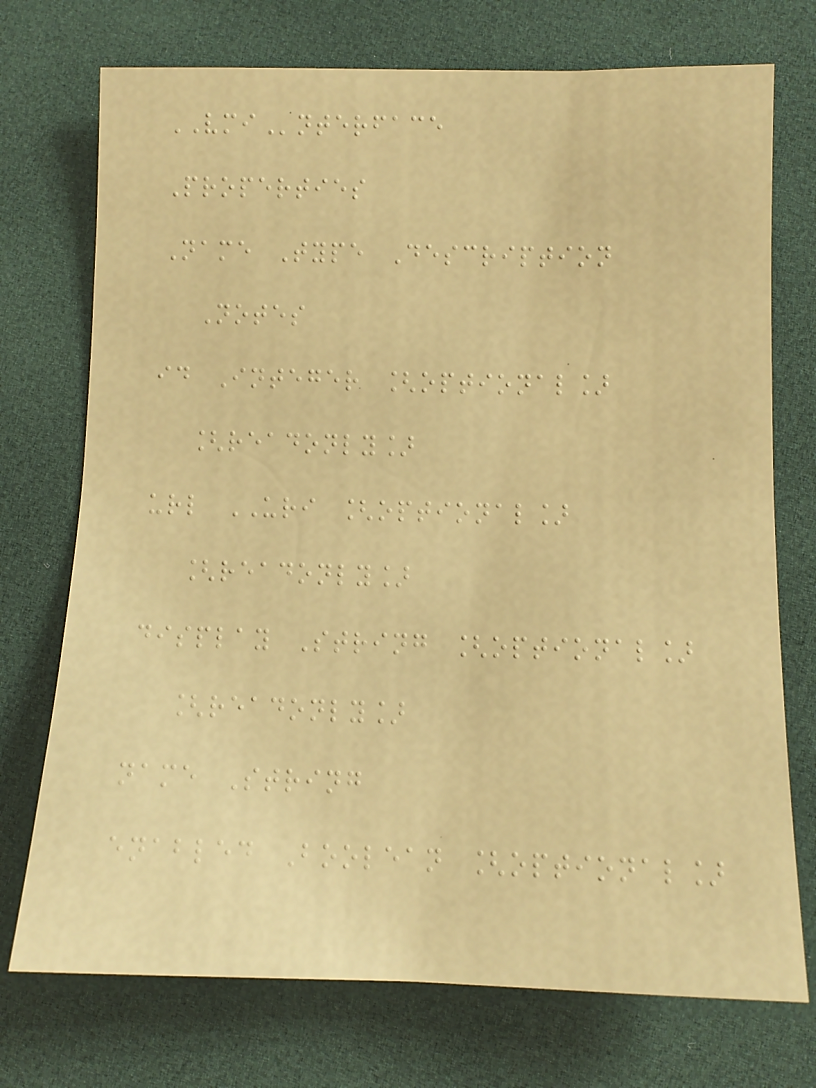VMInterface
Properties
Name Type Description
Notes
id Integer [optional]
[readonly]
url URI [optional]
[readonly]
display String [optional]
[readonly]
name String
enabled Boolean [optional]
